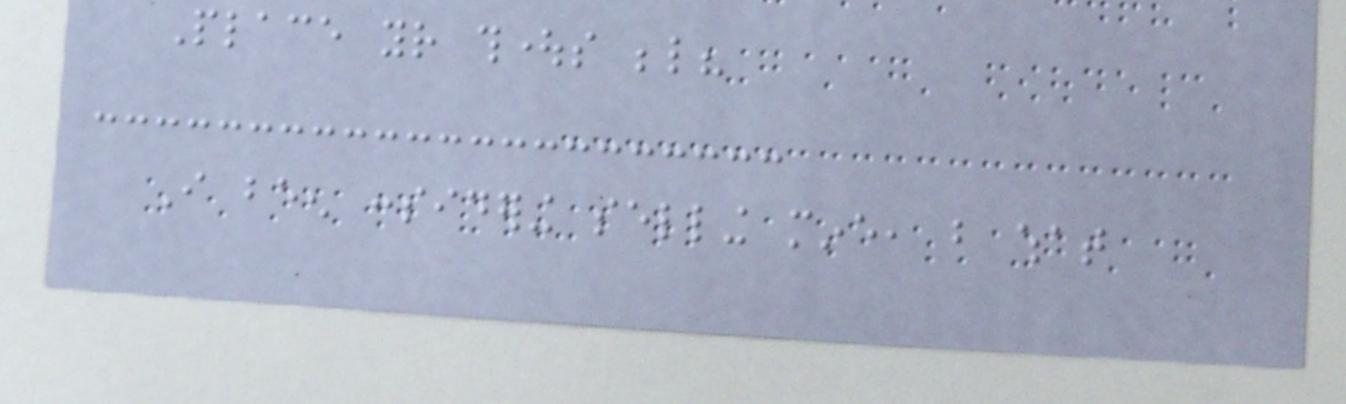Place your thoughts below?
I been considering selling mine, but what
